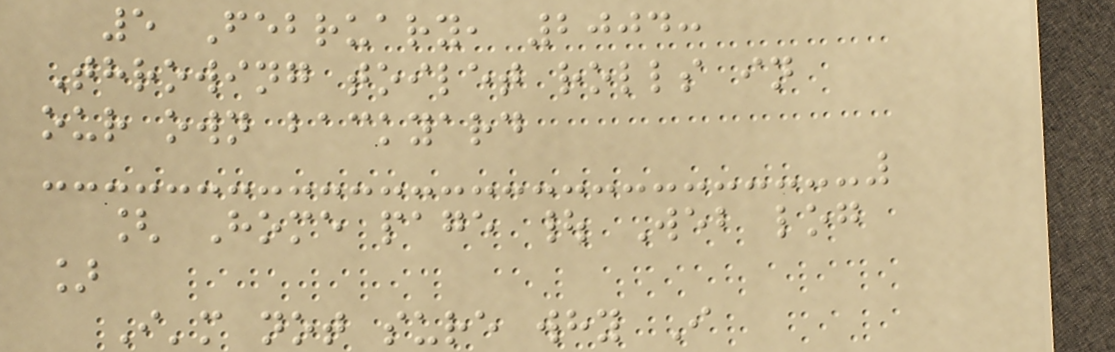5 February, 2004:
Throwing toilet rolls in
our own backyard
[ Home page | Web log
]
I'm not sure why I
